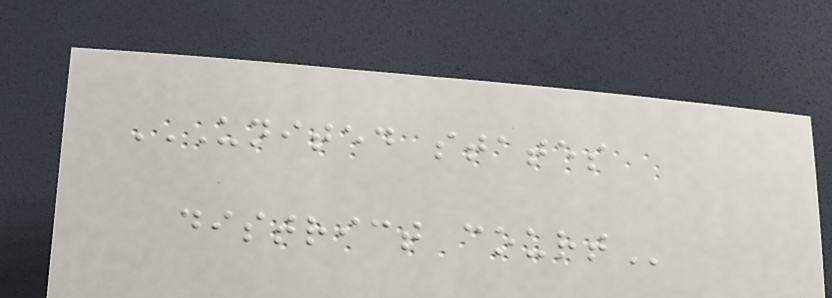UNITED STATES
DISTRICT COURT
